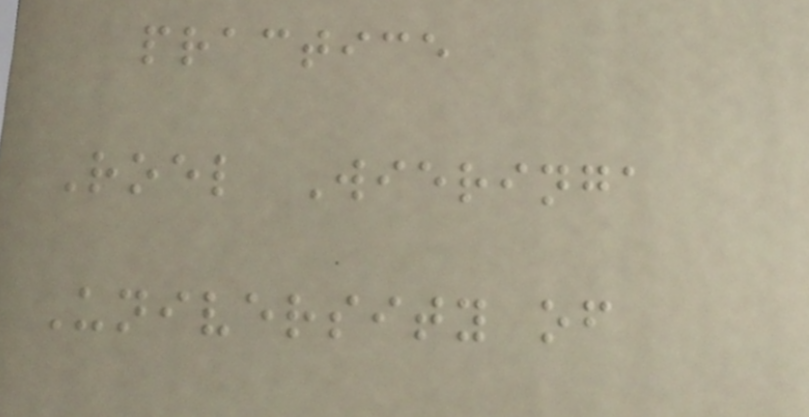practice
Roel Wieringa
University of
